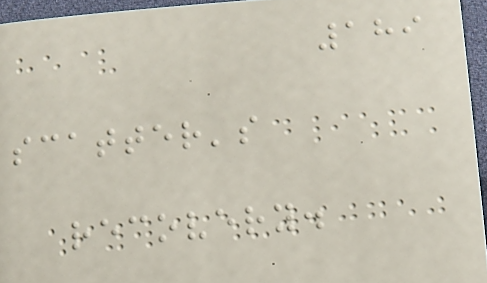189
scatter's
recovery.
